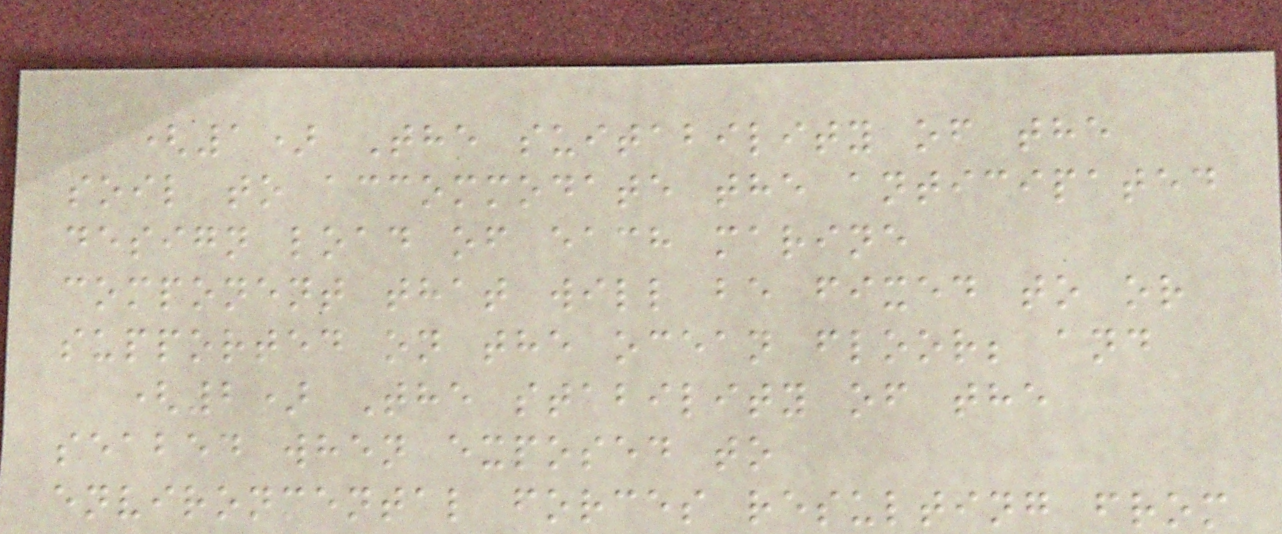(1) The suitability of the
soil to accommodate the anticipated
design load of each marine
component that will be fixed to or
supported on the ocean floor; and
(2) The stability of the
seabed when exposed to
environmental forces resulting from
